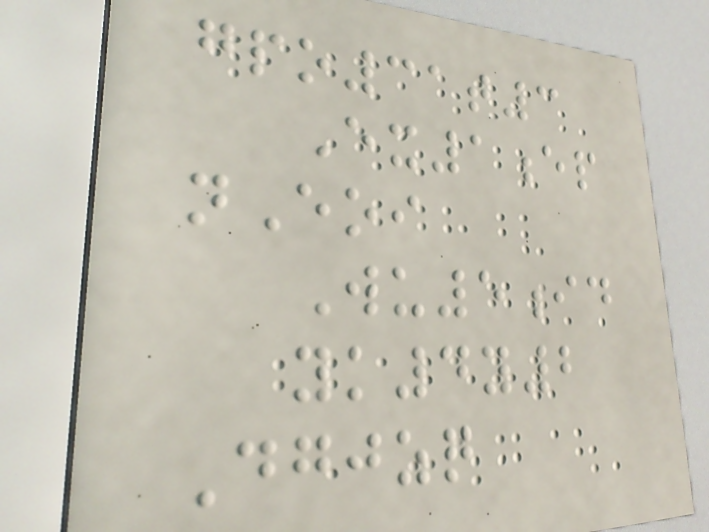gpo31t3
Ex1ep
nEoi
Wu5id
yk4y2
Dgjzq
